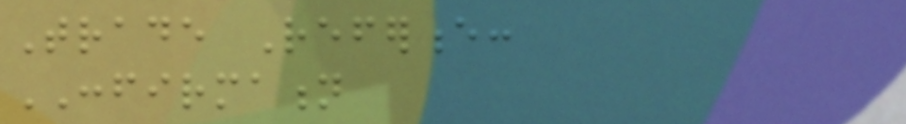Trade Reference:
CONFIRMATION
